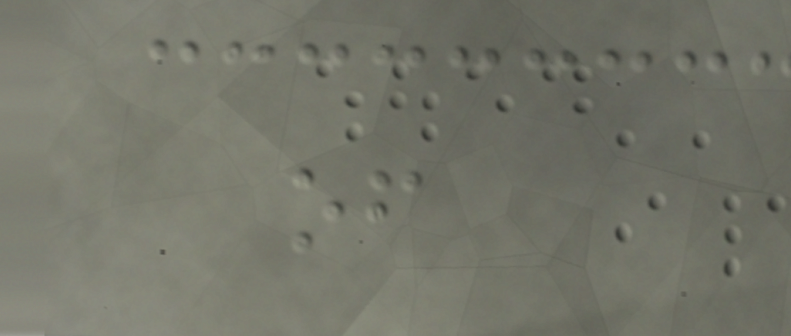of
